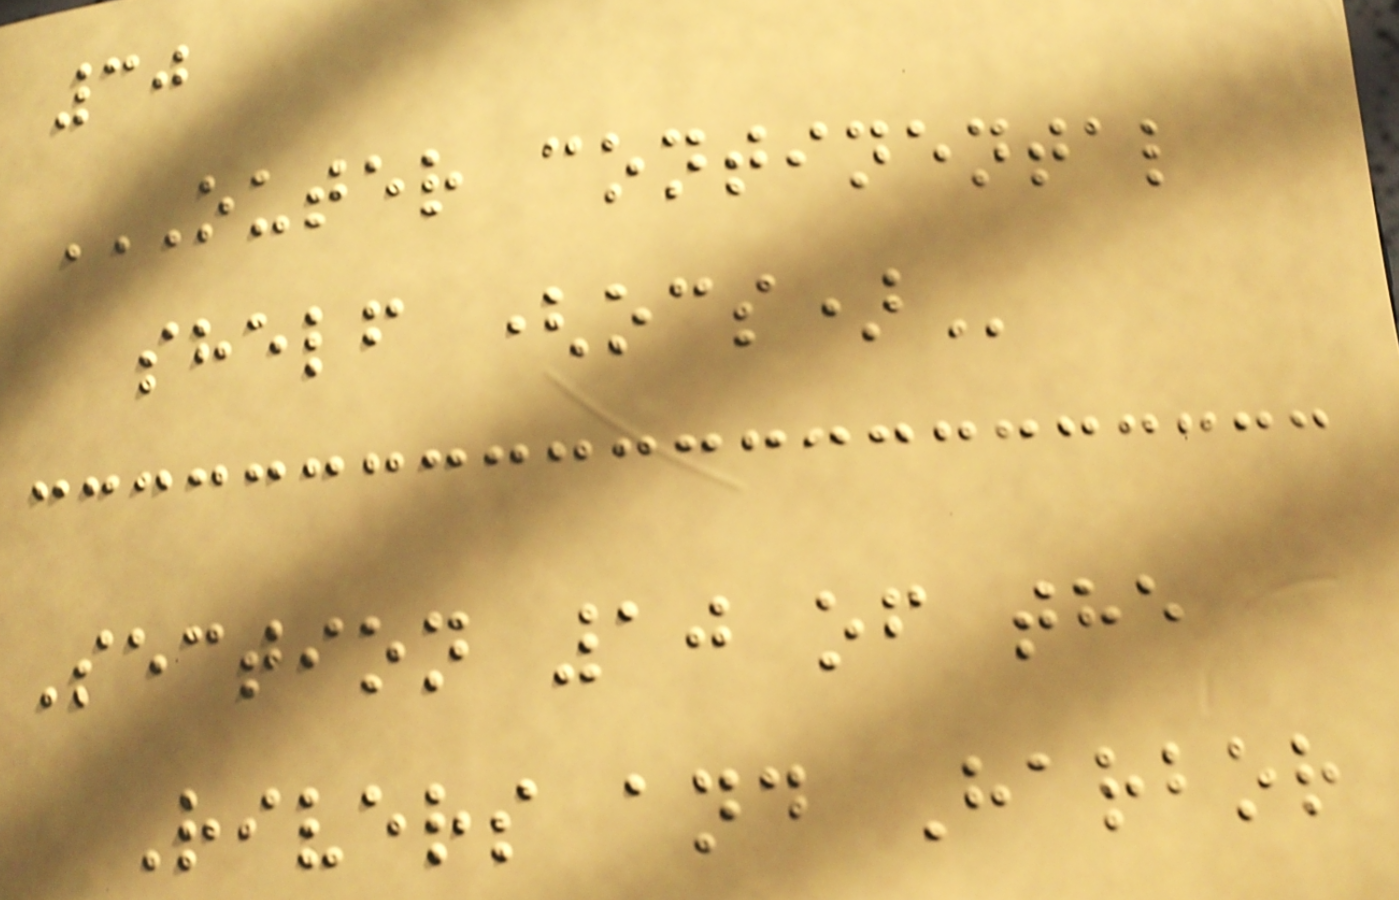30
OUTER CONTINENTAL
SHELF (OCS)
Section 10 of the
Rivers and Harbor
